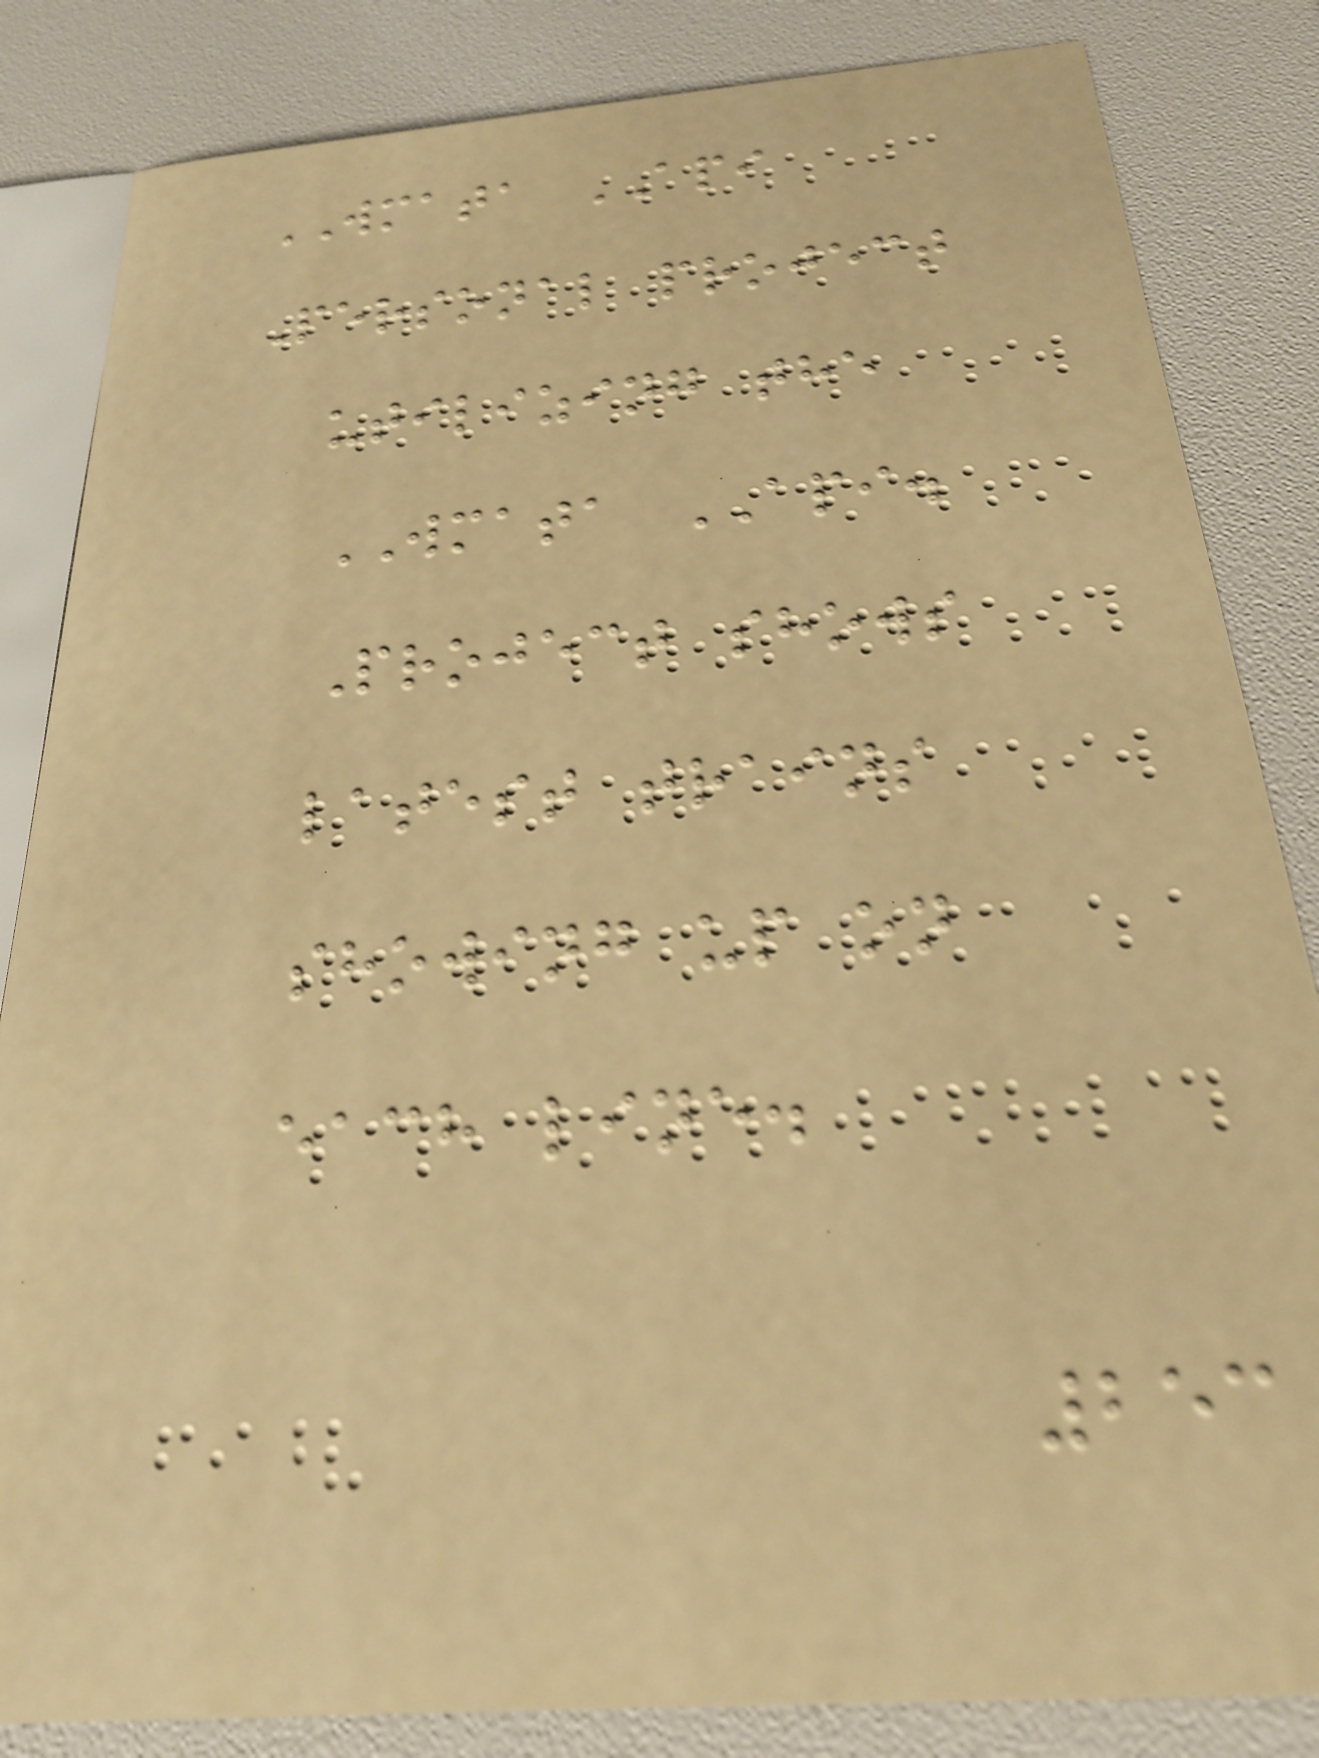WMATA API
Personal project
utilizing the
WMATA API.
Project shows
latest trains
showing up on
each line.
253
